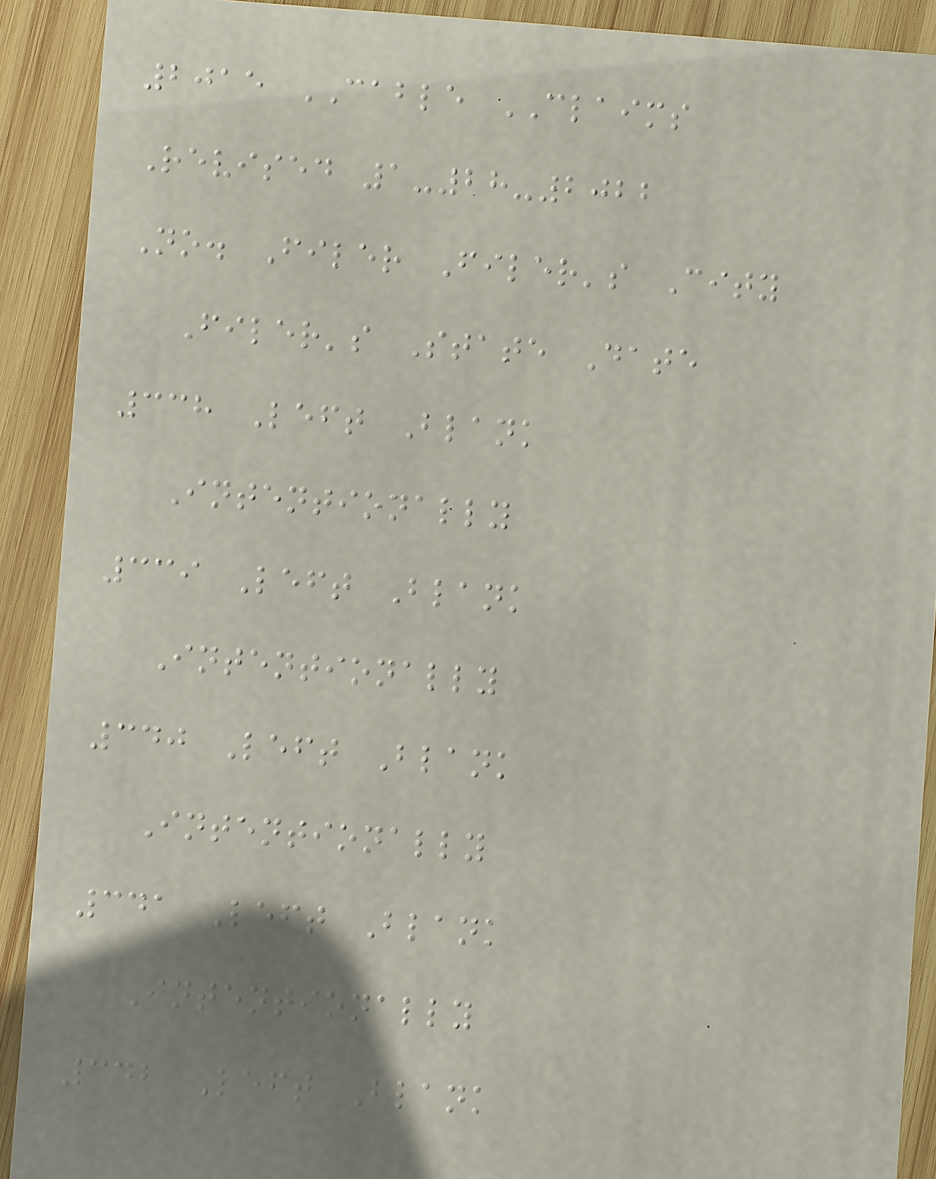2015 CABLE CLAIMS
Revised 1-28-2022
No. Filer Filer's City
Filer's State Date
338 Left Blank
Intentionally
339 Left Blank
Intentionally
340 Left Blank
Intentionally
341 Left Blank
Intentionally
342 Left Blank
